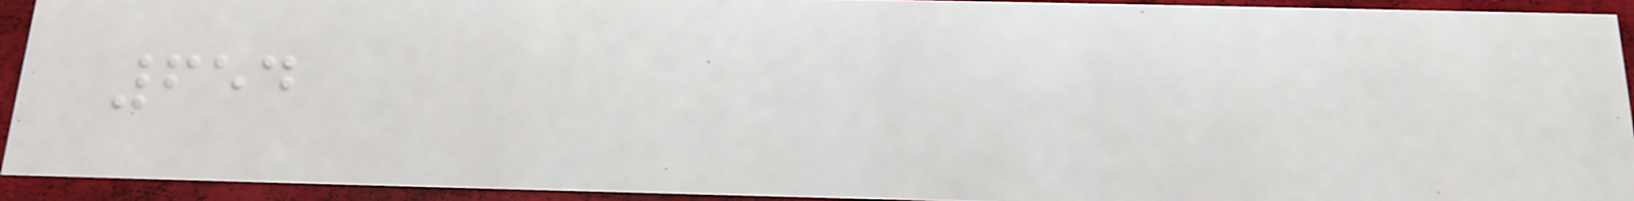654
